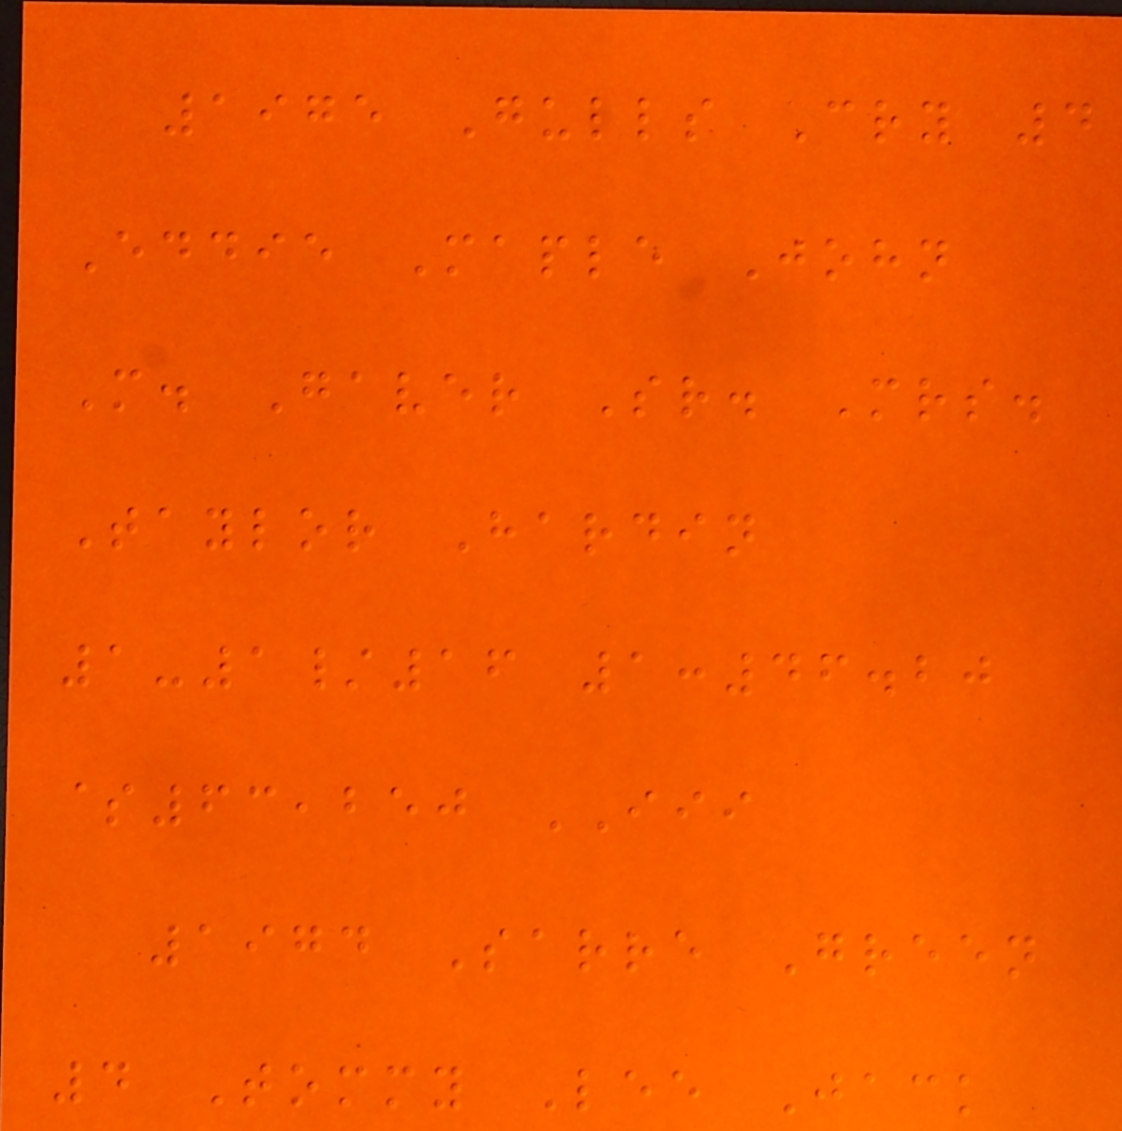1975 Gulls Cry 4
Eddie Maple John
M. Gaver Sr. Mrs.
Taylor Hardin
1-1/16 1:46.20
$63,250 III
1974 Sarre Green
4 Tommy Lee Jack
